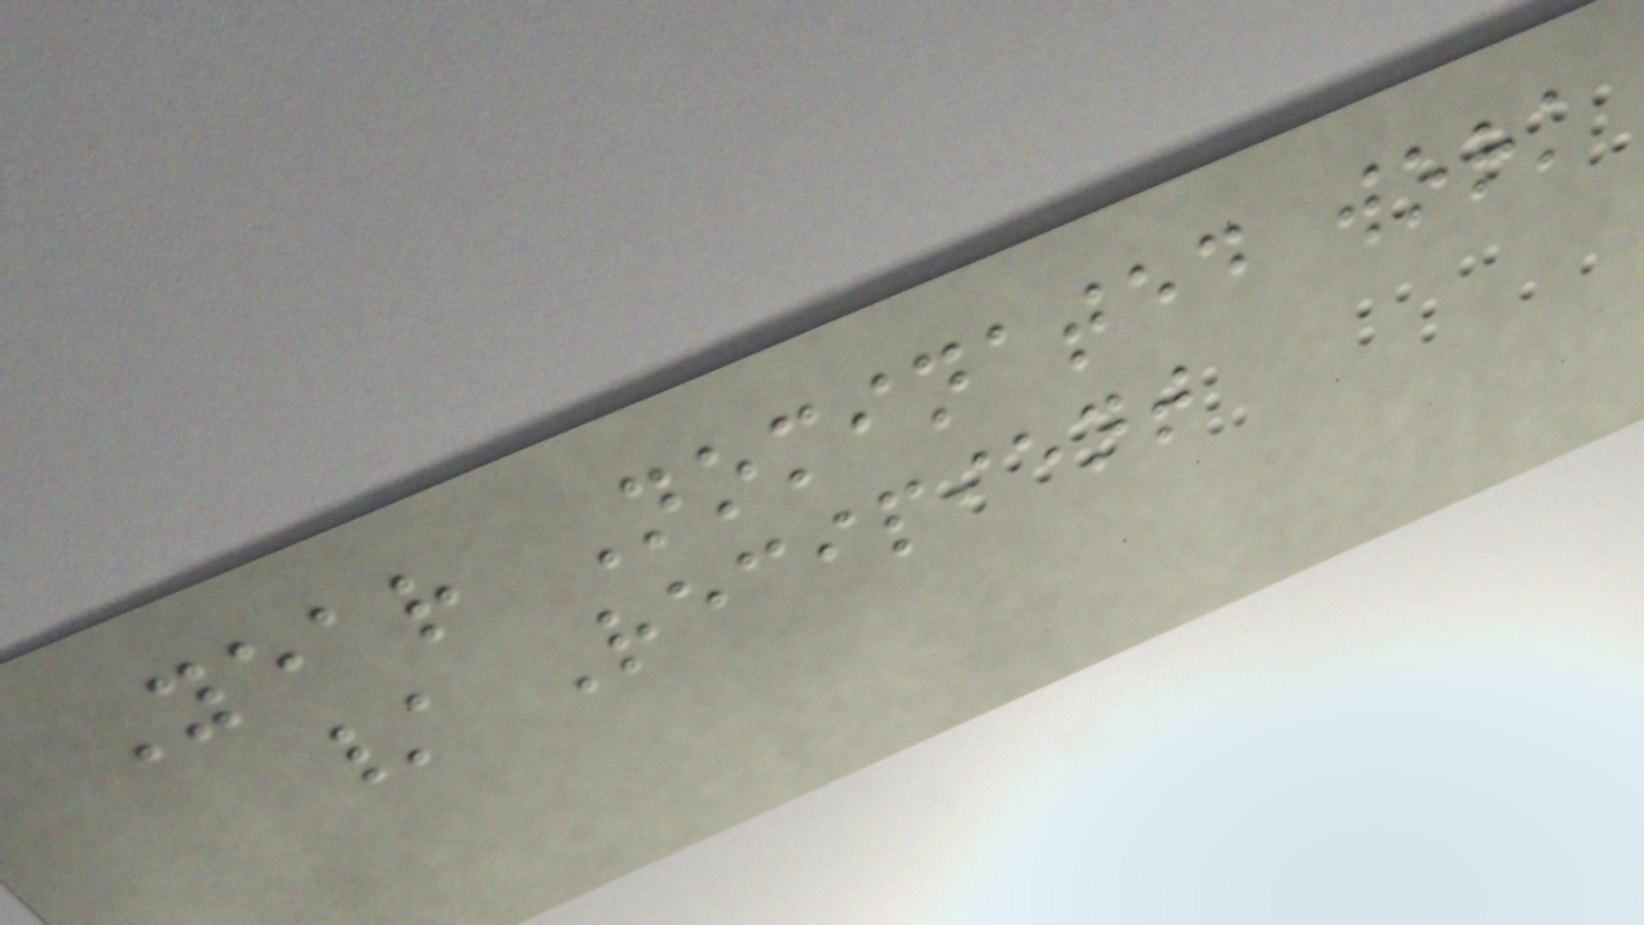Year Nominated work
/ Recipient
